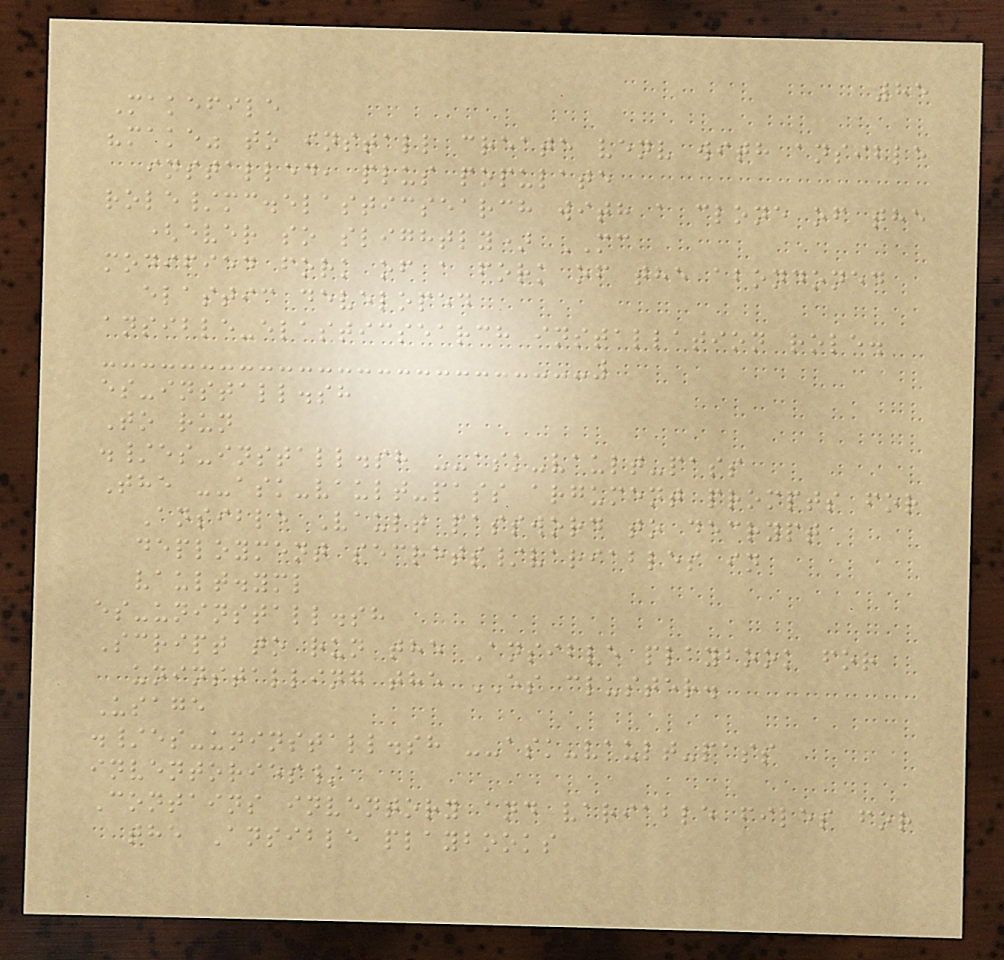85
Makefile
"make" to install create venv with ansible
installed, plus populate
role/mc.elasticsearch with a clone of the
(ever so slightly) MC
modified fork of a fork of the abondoned
elastic developed
ansible-elasticsearch installation role.
es-install.sh
To run
./es-install.sh --ask-vault-pass
The --ask-vault-pass argument prompts for
Ansible Vault password to decrypt
deployment secrets/variables in
vault.yml
es-uninstall.sh
Script to run the Ansible playbook for
uninstalling the ES cluster.
Usage
./es-uninstall.sh --ask-vault-pass
inventories/
Contains inventory and variable files for
the Ansible playbooks
